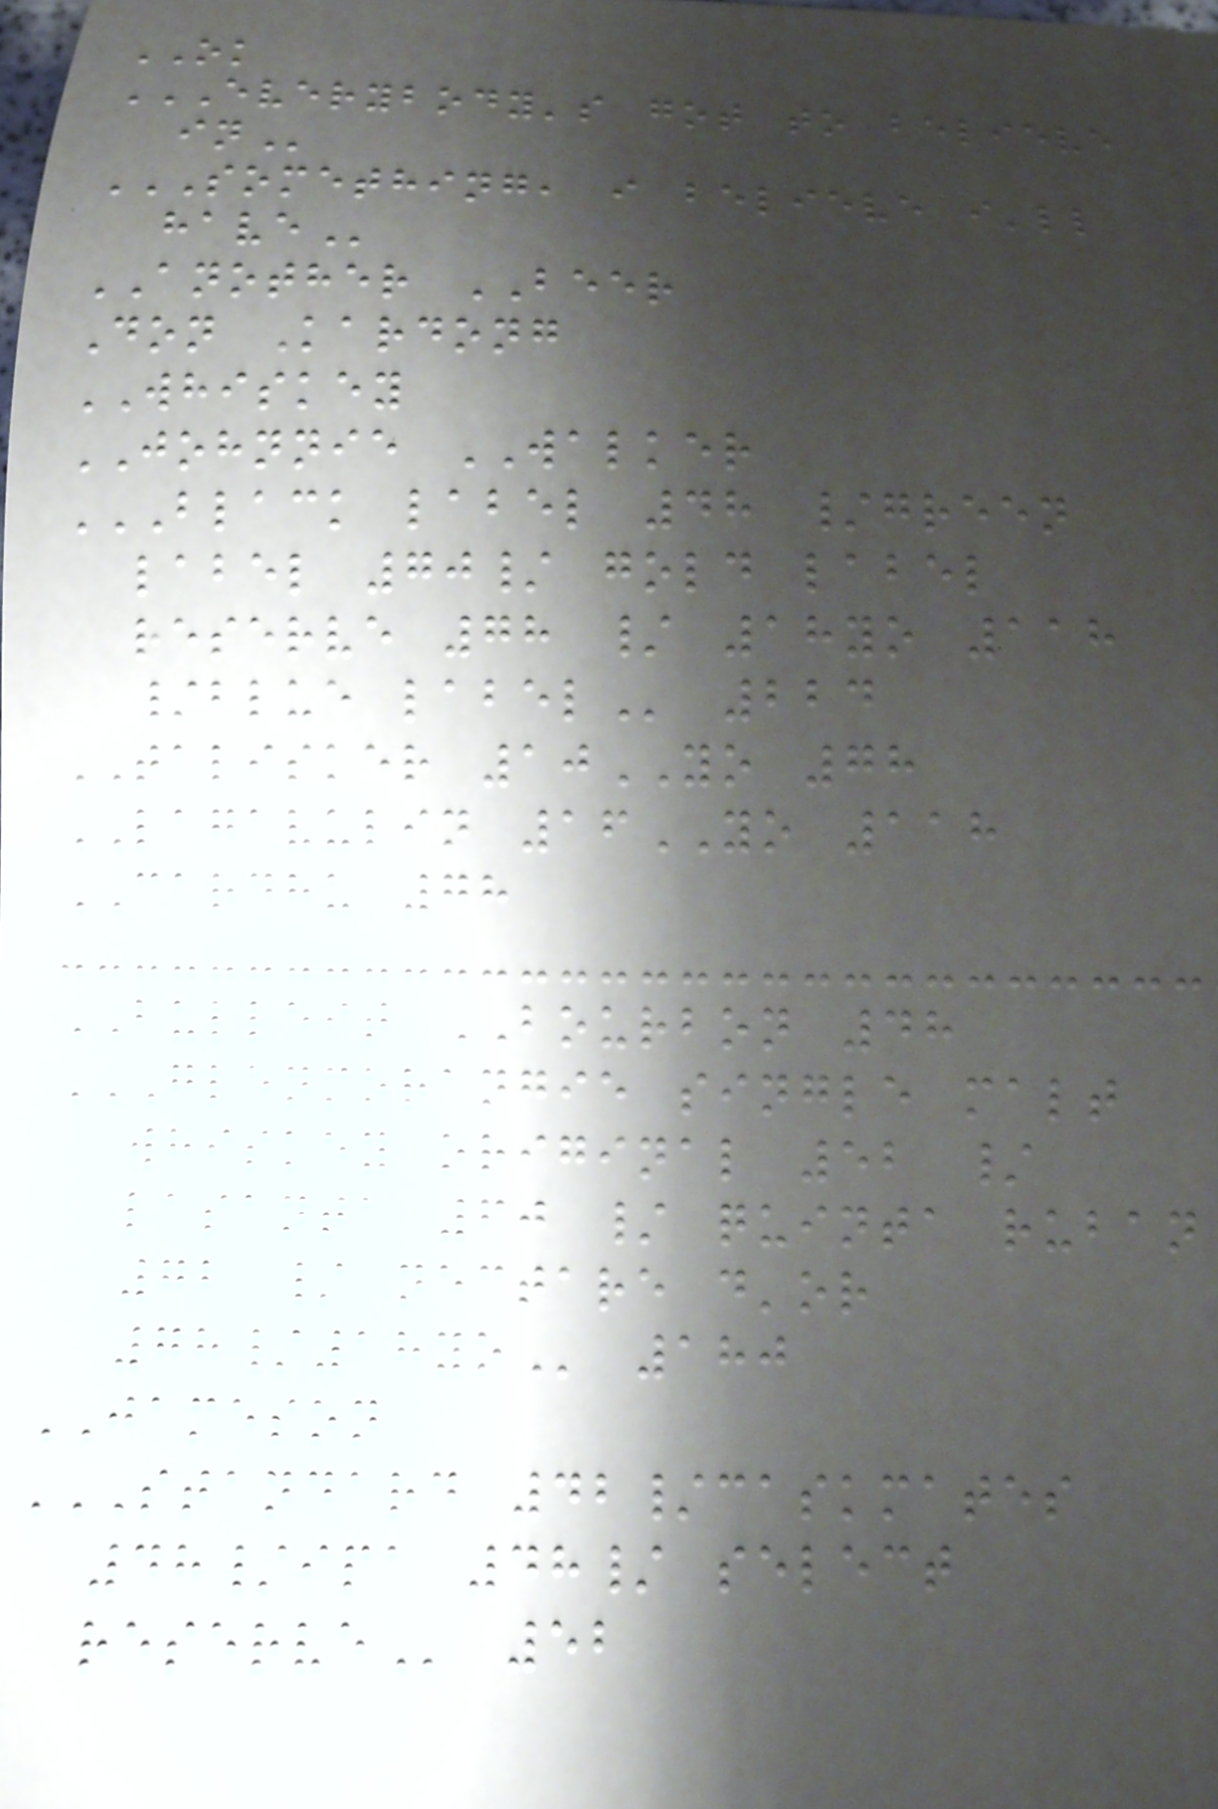OK
EVERYBODY'S GOT TO BELIEVE
IN
SOMETHING, I BELIEVE I'LL
HAVE
ANOTHER BEER
Don Kardong
WHISKEY
JOHNNIE WALKER
BLACK LABEL 48 /GREEN
LABEL 70/ GOLD LABEL
RESERVE 78 / 18YO 118
/BLUE LABEL 224
TALISKER 10YO 78
LAGAVULIN 16YO 118
CARDHU 78
BULLEIT BOURBON 48
GLENMORANGIE SINGLE MALT
WHISKEY ORIGINAL 52 /
LASANTA 60 / QUINTA RUBAN
72 / NECTARE D'OR
78/18YO 180
JAMESON
STANDARD 42/CASKMATES
48/IPA 48/ SELECT
RESERVE 52
